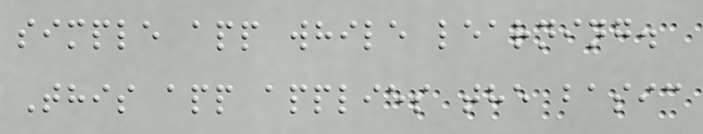simple app while learning.
This app applies the basic
